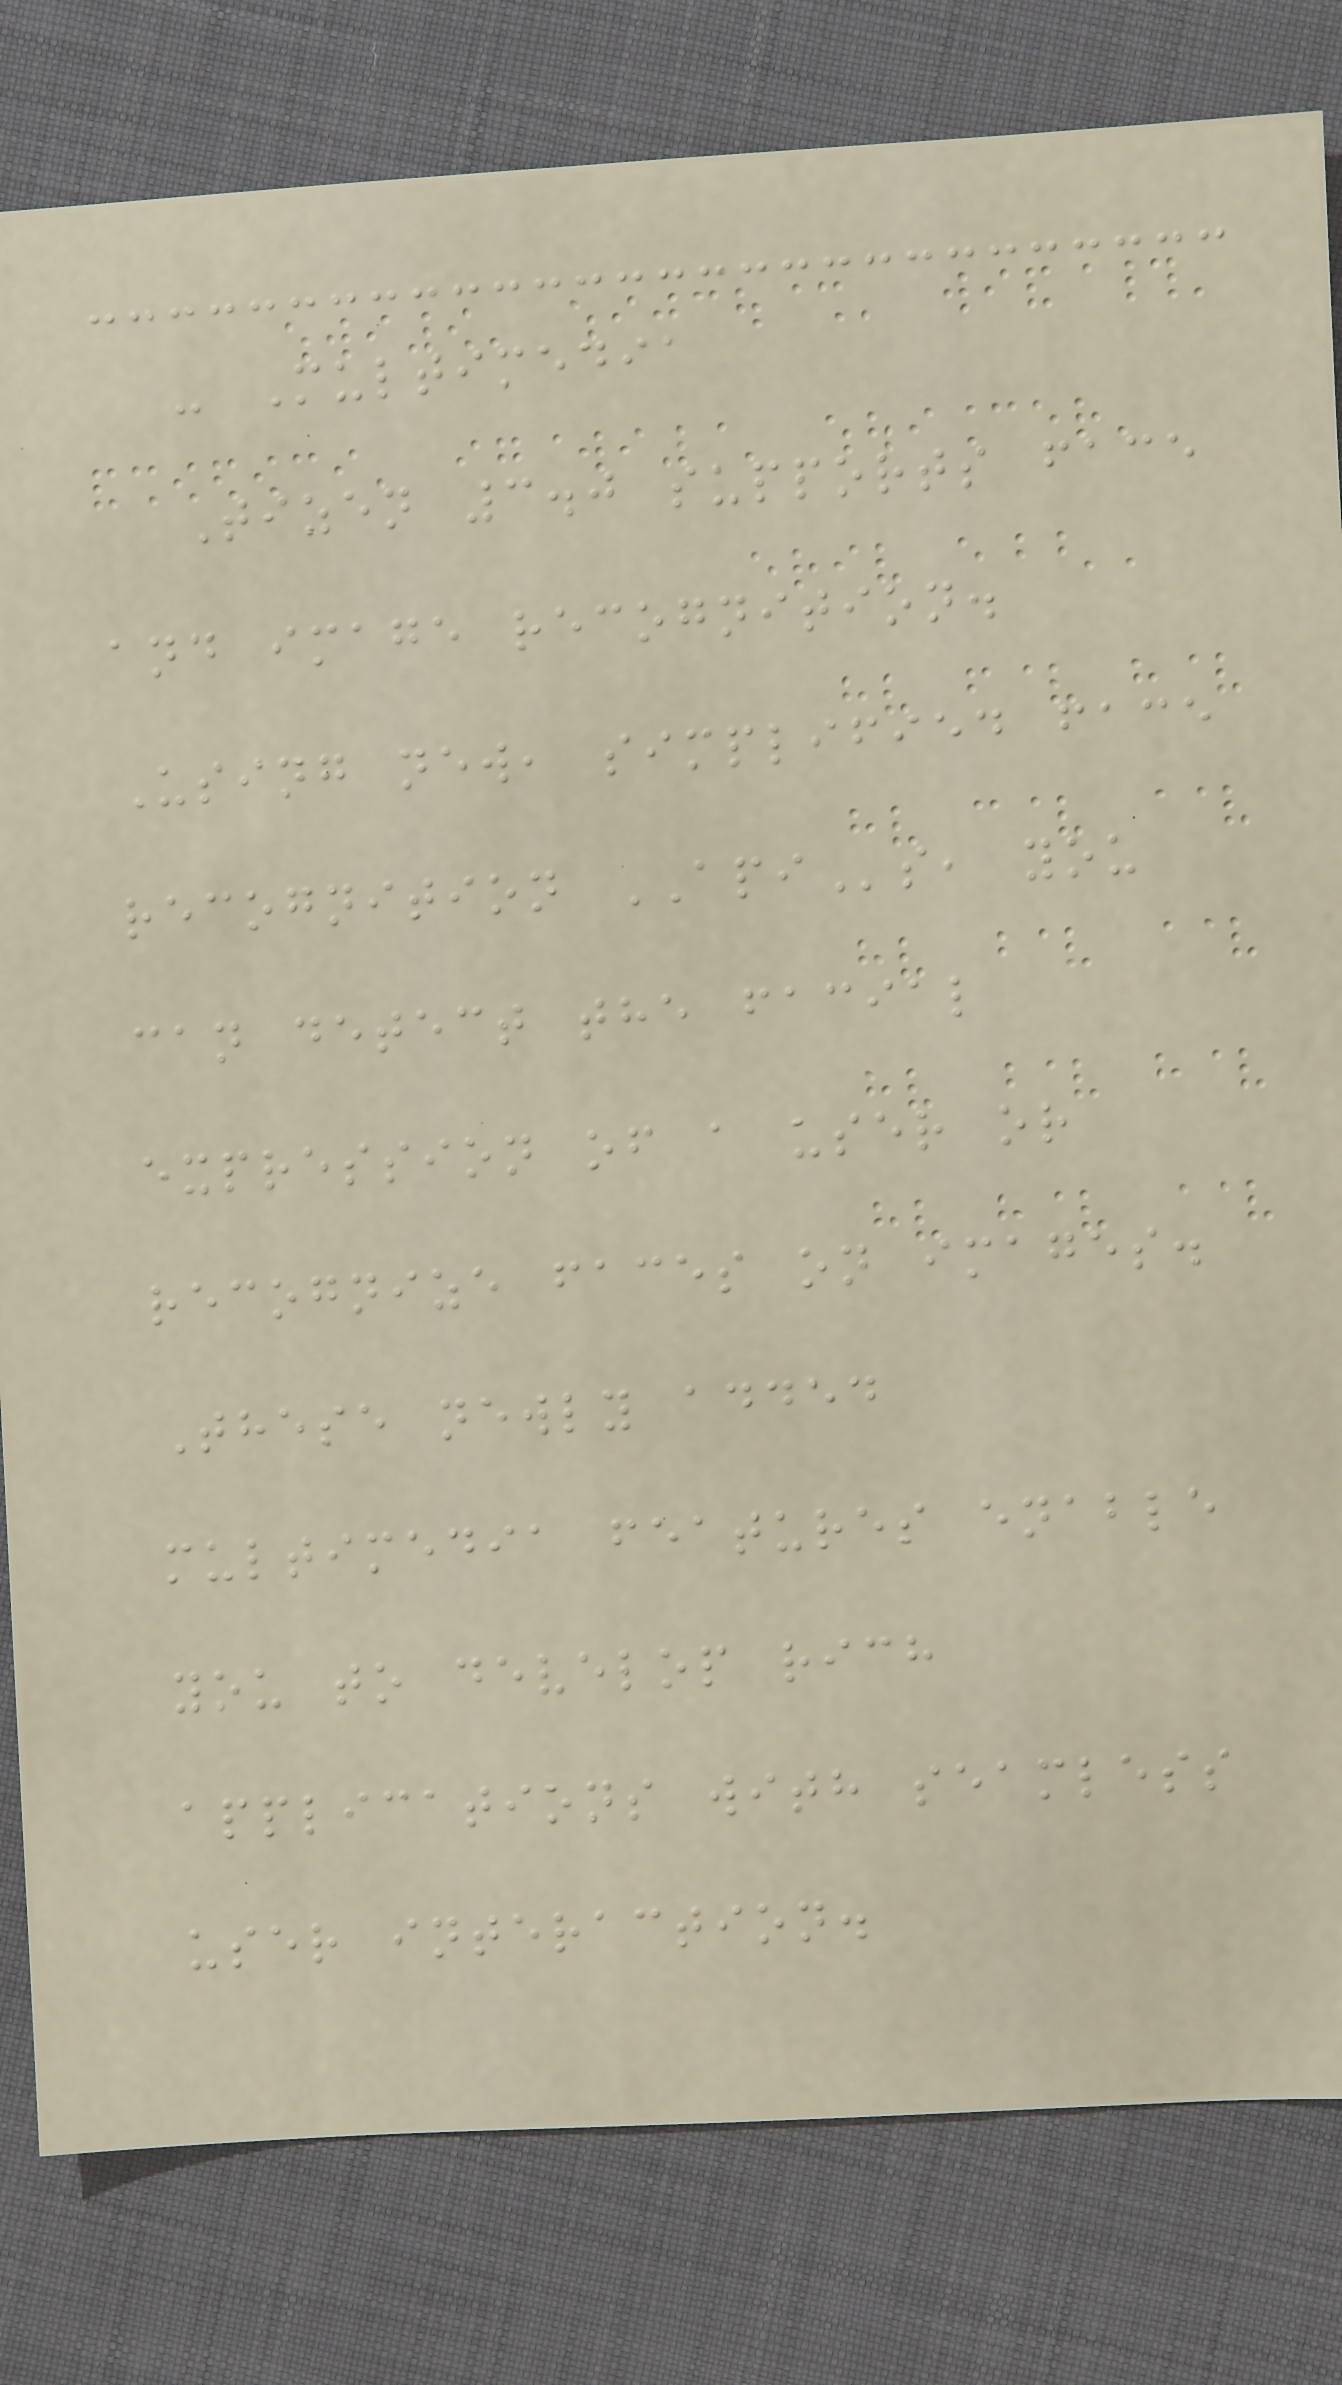- Multimedia
Tizen 3.0 supports face
and image recognition.
Using new, simplified face
recognition APIs, you
can detect the facial
expression of a user or
recognize faces on images.
These newly added
multimedia features enable
you to develop rich
applications with seamless
user interaction.
